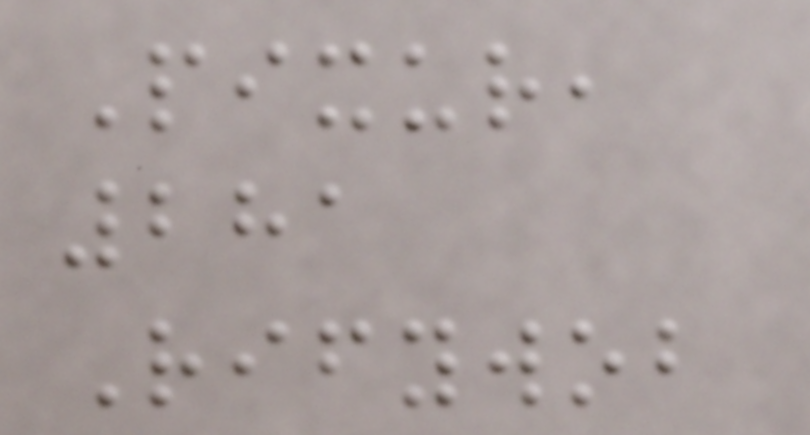Pixur,
281
Rifywob
